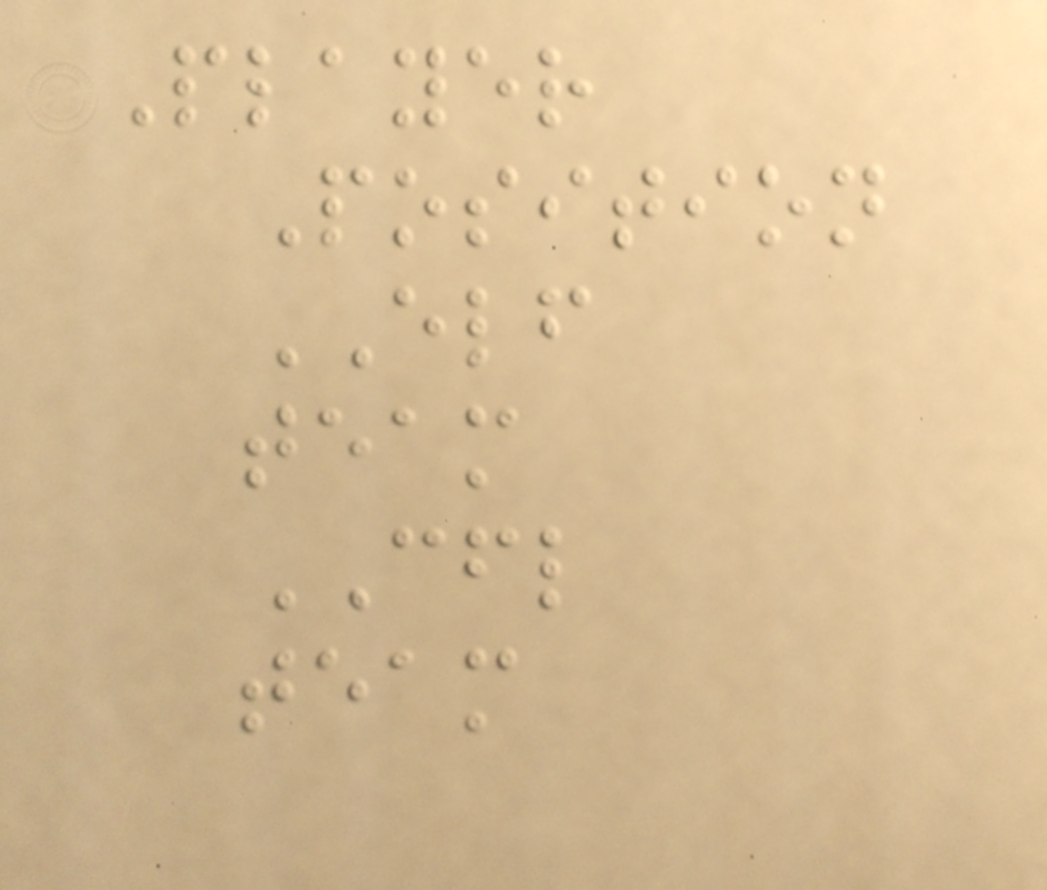Player
Position
ELF
team
CFL
team
